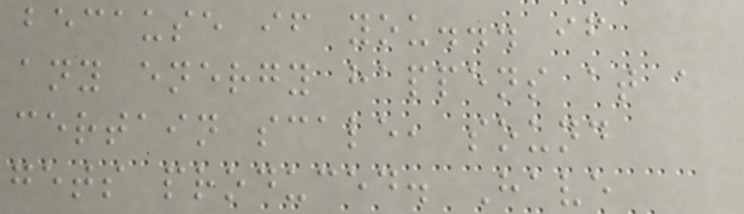because if you... if
any energy happens at a
certain scale, sound
gets produced. Have
